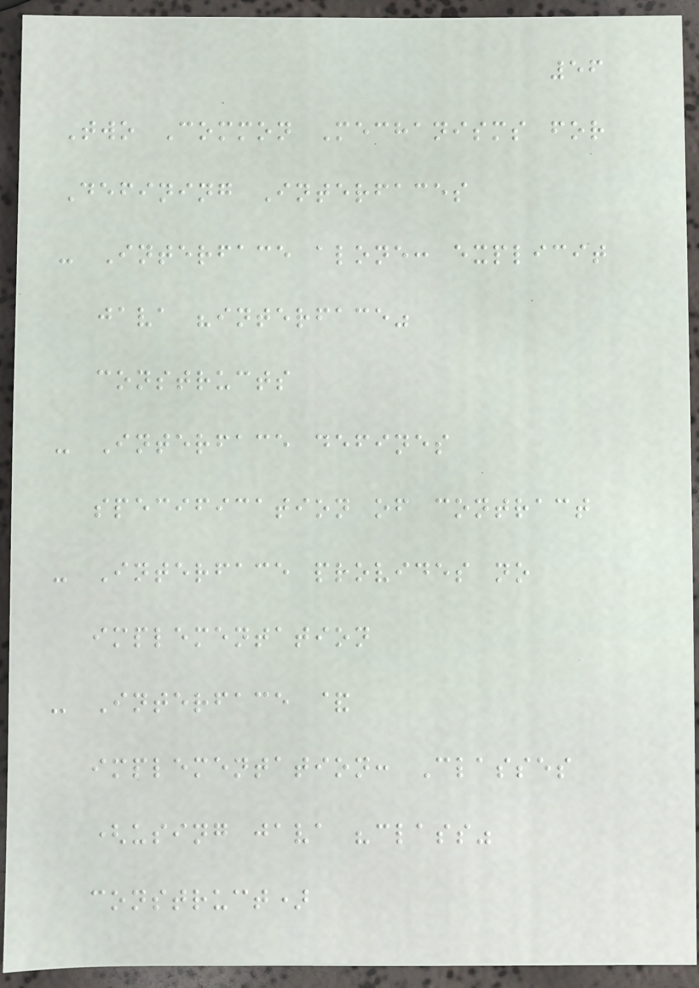56
Two Common Mechanisms for
Defining Interfaces
- Interface alone: explicit
java "interface"
constructs
- Interface defines
specification of contract
- Interface provides no
implementation
- Interface &
implementation: Classes
(using java "class"
construct)
